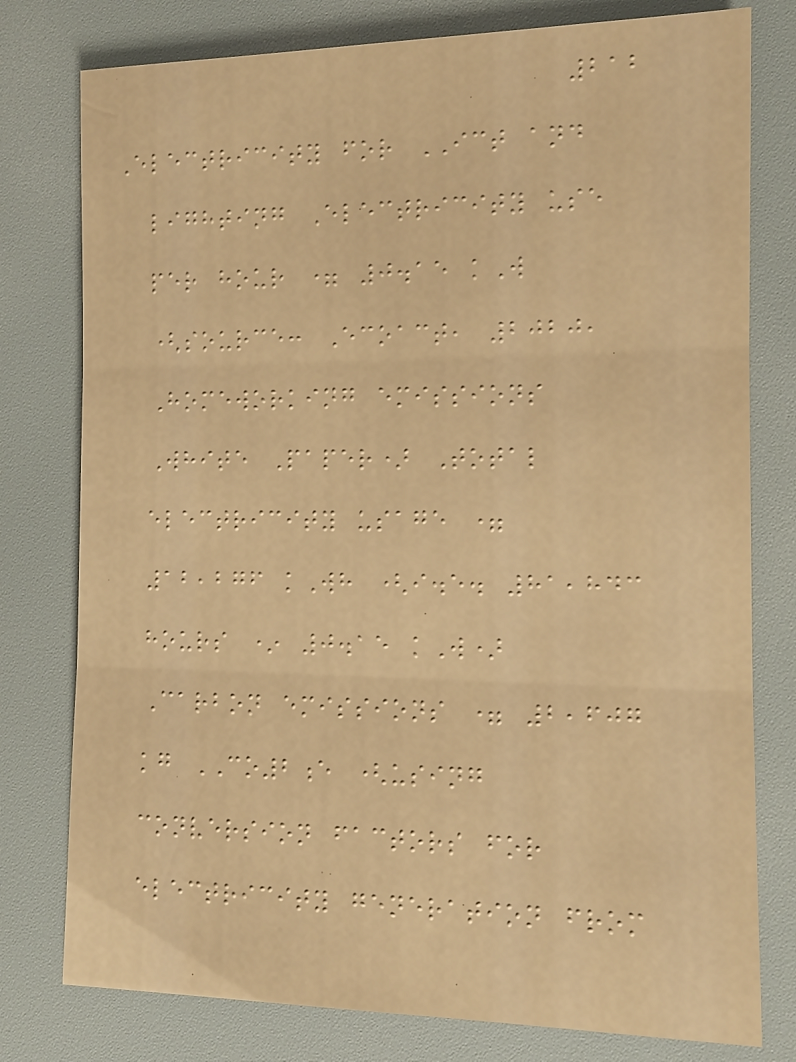212
Electricity for ICT and
lighting Electricity use
per hour = 0.15 kW
(source: Ecoact, 2020,
Homeworking emissions
White Paper) Total
electricity usage =
12,276 kWh (i.e. 81,843
hours * 0.15 kW)
Carbon emissions = 2,607
kg CO2e (using
conversion factors for
electricity generation from
